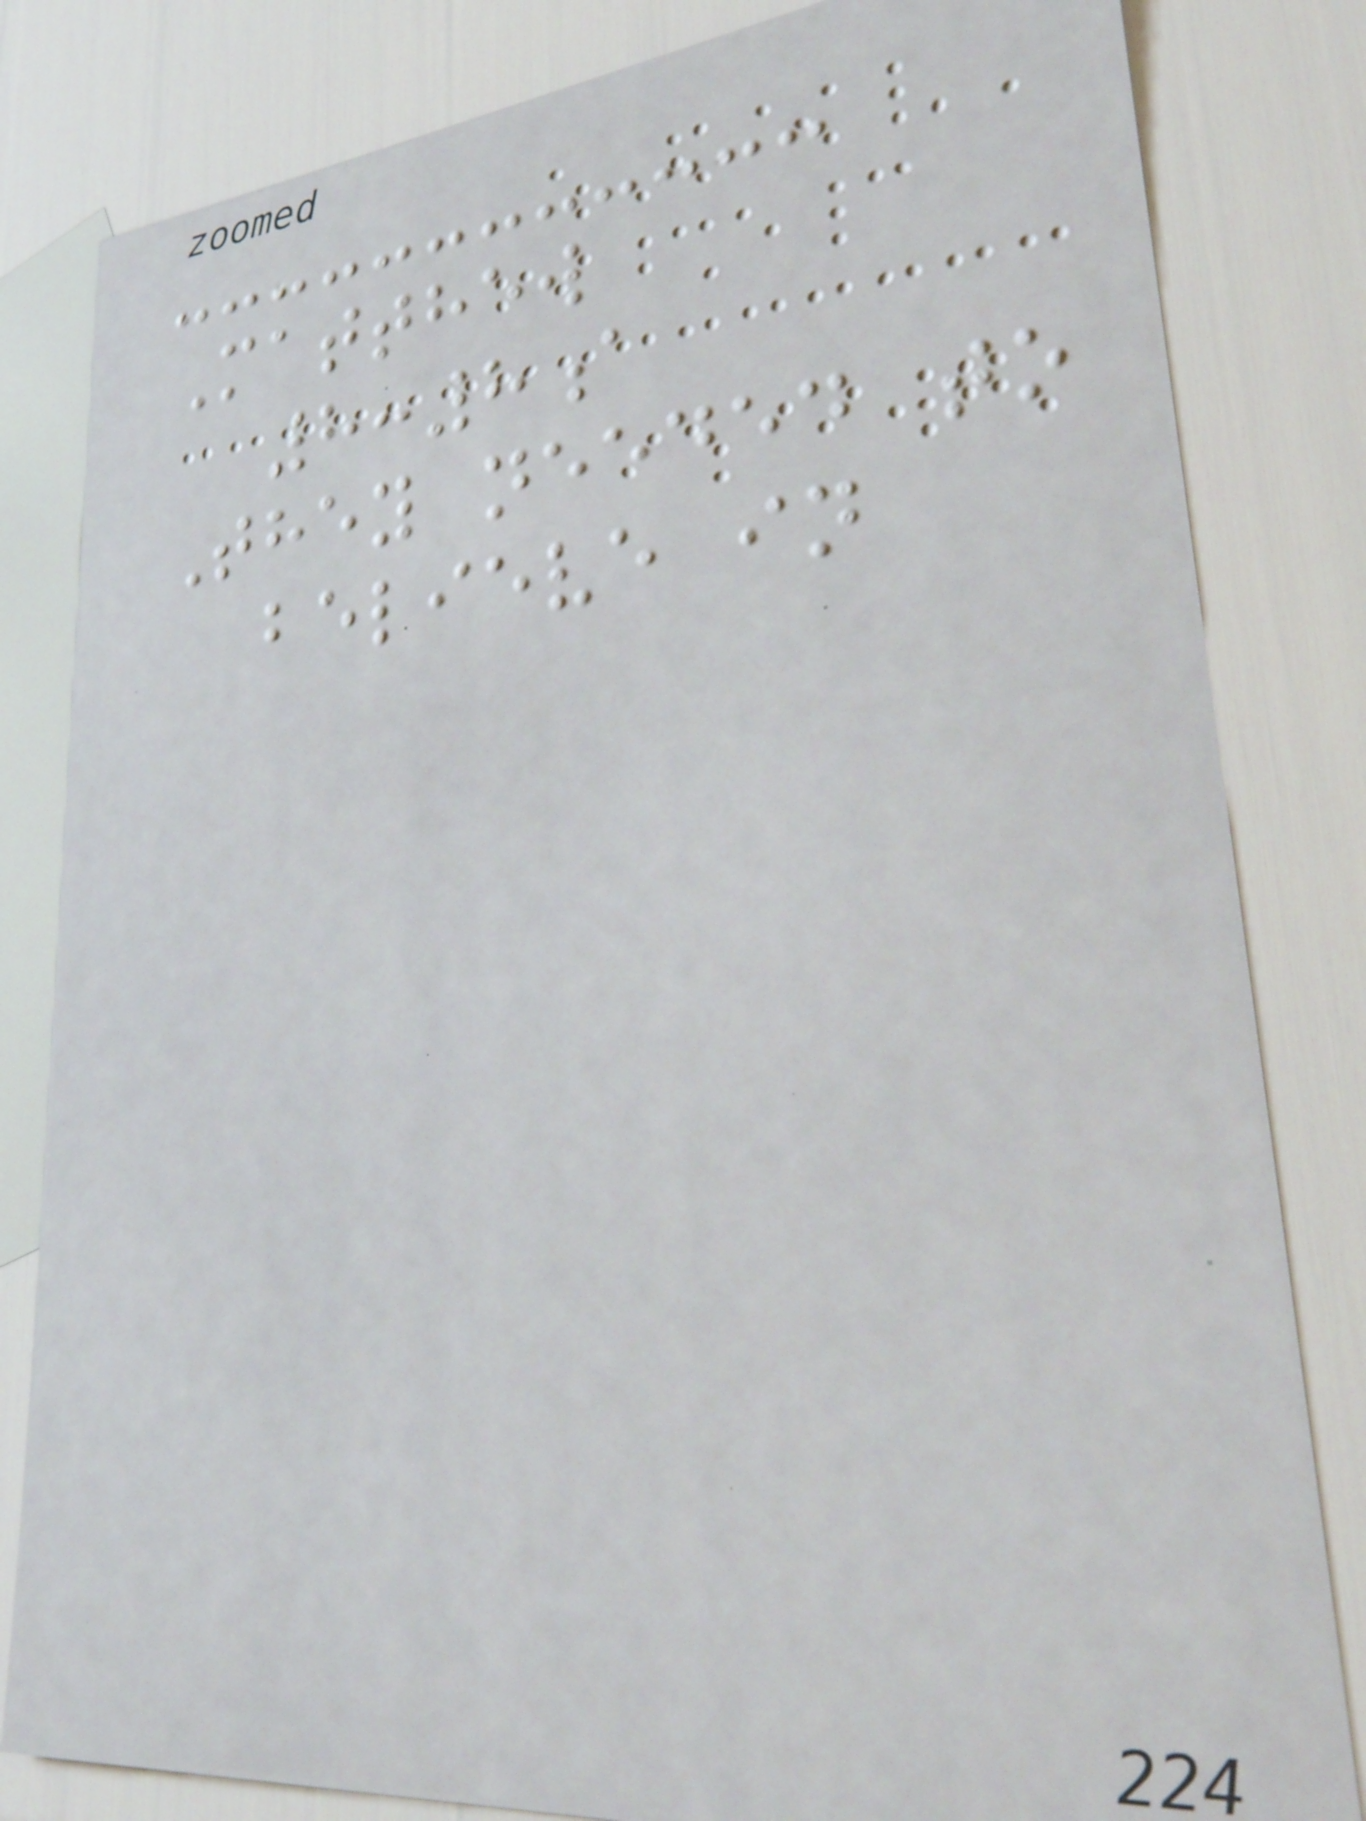Matthew
8:8a
They needed to
believe in
